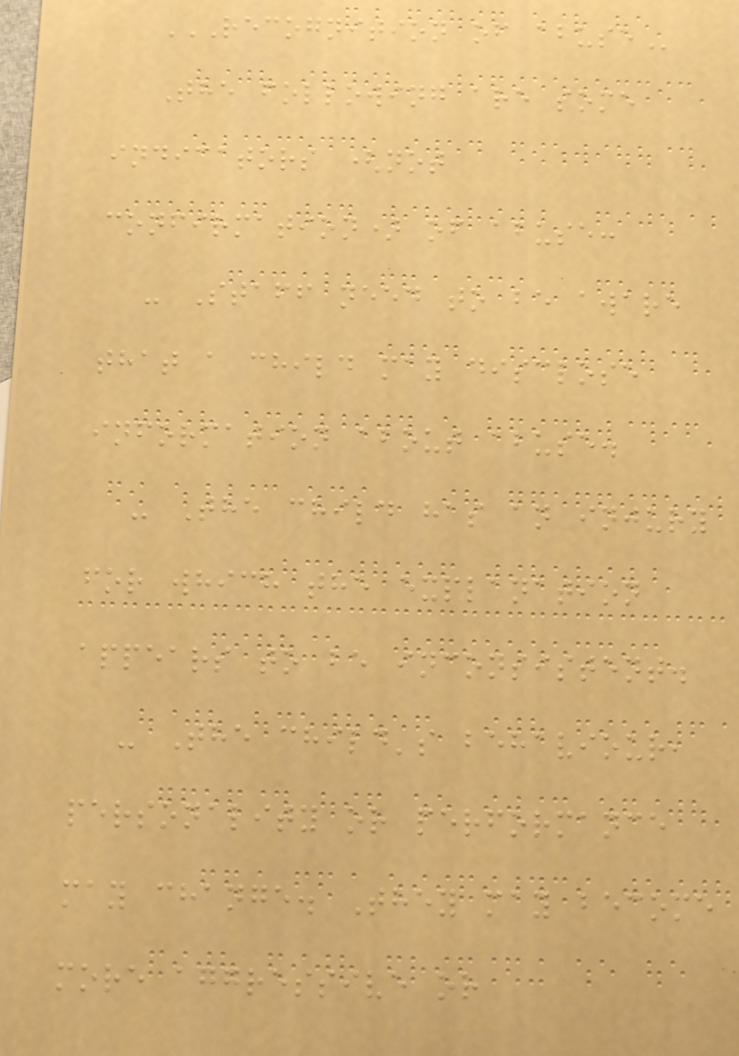RECOGNITION OF ABUSE
The following are some
indicators (not
confirmation) of abuse:
- Staff need to be aware
that a child may disclose
information about abuse.
- The child has an injury
for which the explanation
appears to be inconsistent.
- The child's behaviour,
personality or performance
may change. They may become
more aggressive or
